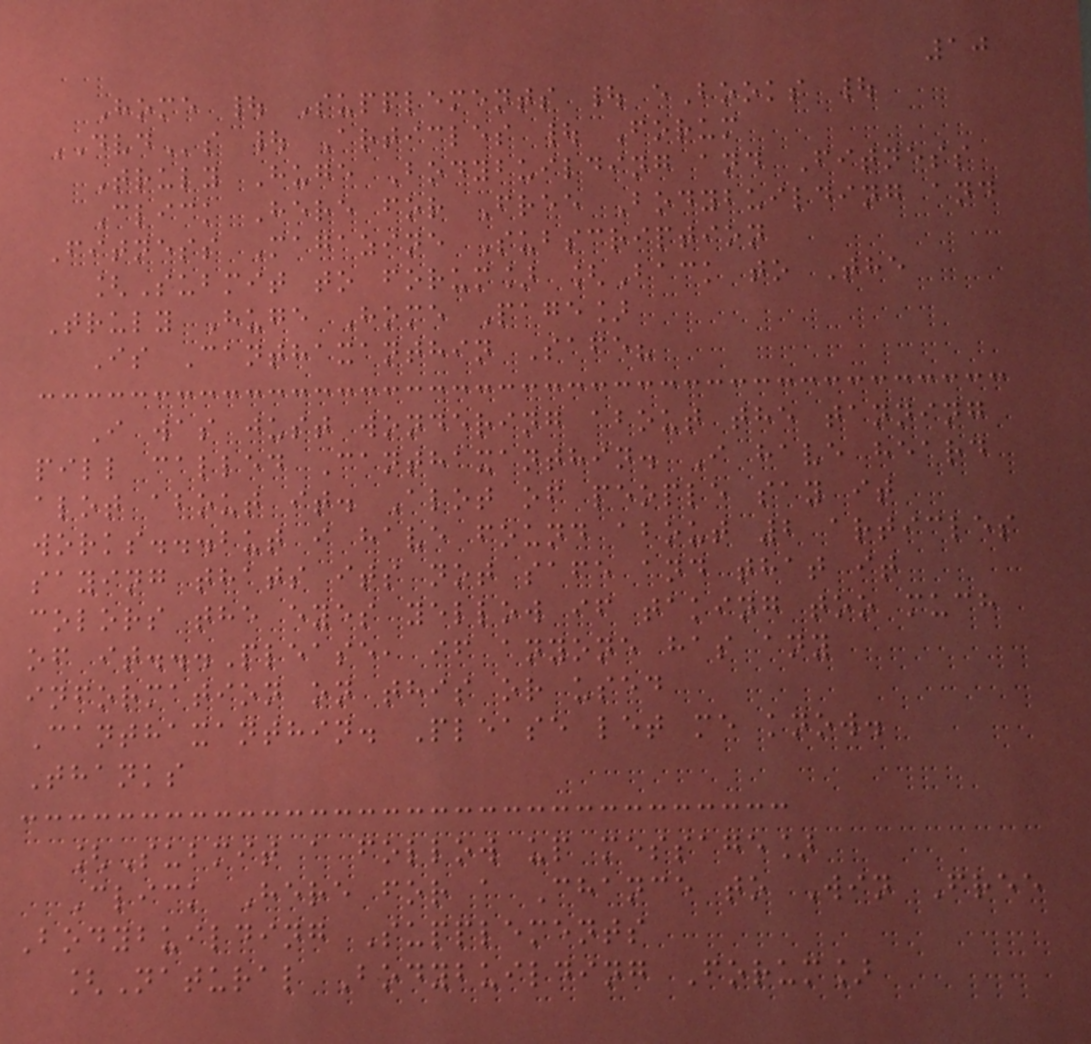10
Home | Supplements | eBooks |
DVDs | Articles | Forum
Truly Huge Bodybuilding and Fitness
Click Here for Free Bodybuilding and
Fitness Magazine Subscription
[Submit to forum] [Back to The
Truly Huge Home Page]
Is Canthaxanthin Safe?
I was just wondering about the tanning
pill called Canthaxanthin. I have heard
alot about it. Alot of people say it
works...but i have found about 2 articles
saying thats its not safe and that it
colors the eyes yellow if taking too much
of it...Please, if anyone has any
information on this or used
Canthaxanthin. Please let me know.
Thanks
[Submit a follow up message]
Click Here for a Chance to Win Free
Bodybuilding Supplements
[Natural Bodybuilding Forum]
